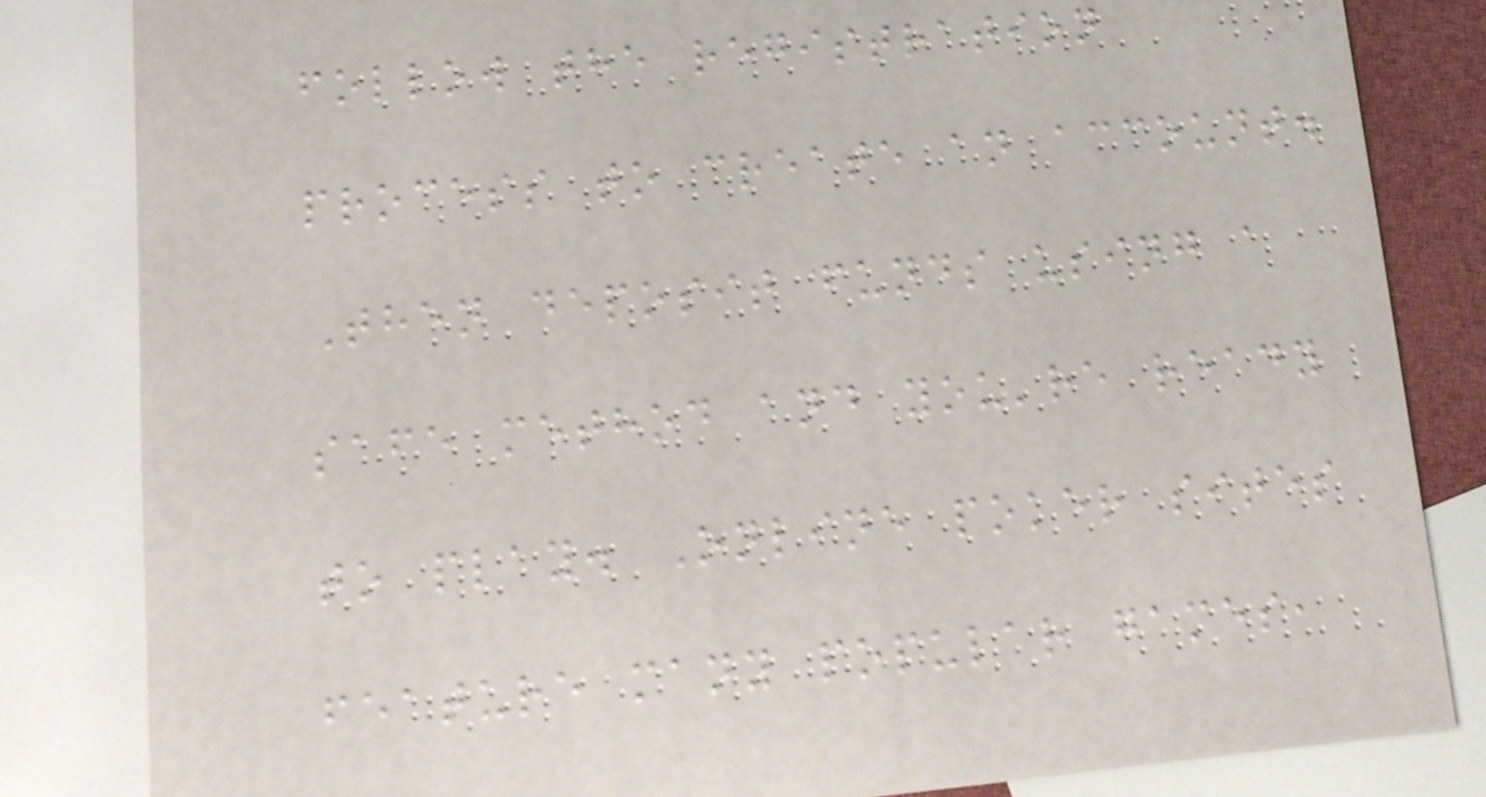follow the registration
process to create an account.
Then deposit funds using a
safe method and you're ready
to play. Online poker sites
feature many popular games,
